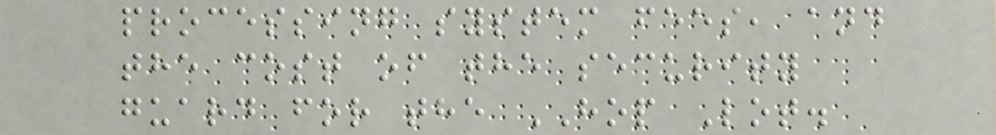processing system fees, and
the cost of the security
guard for the HOP Lot.
